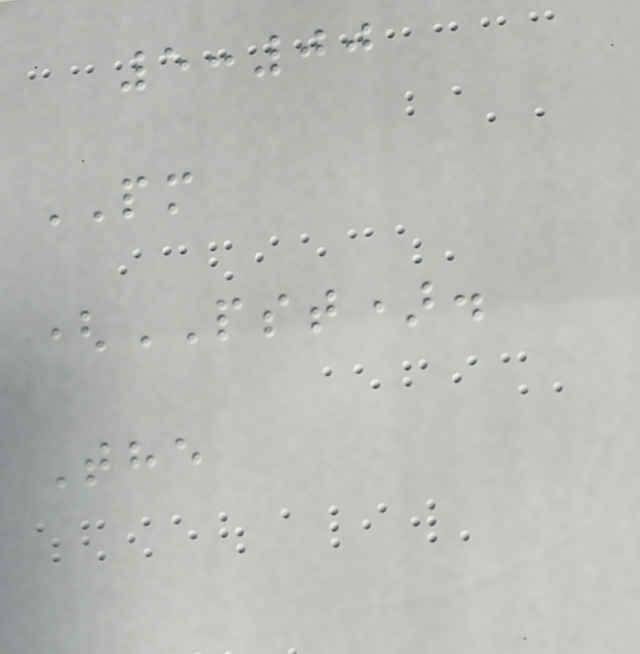5:00
PM
(PST).
The
